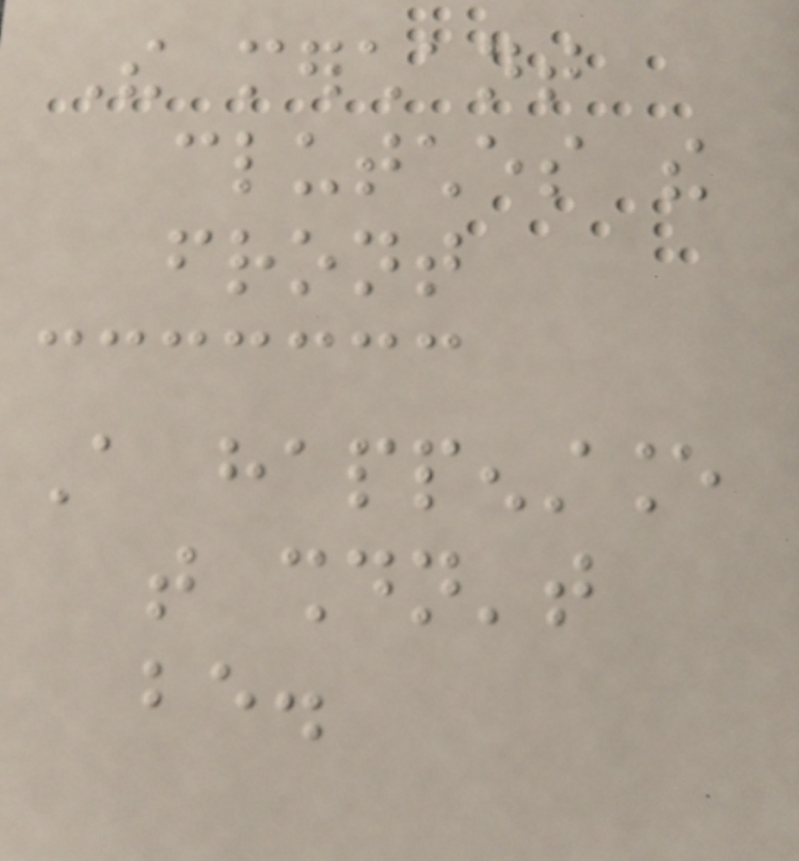The merchant
clutches the
front
A happenstance
that shouldn't
be.
